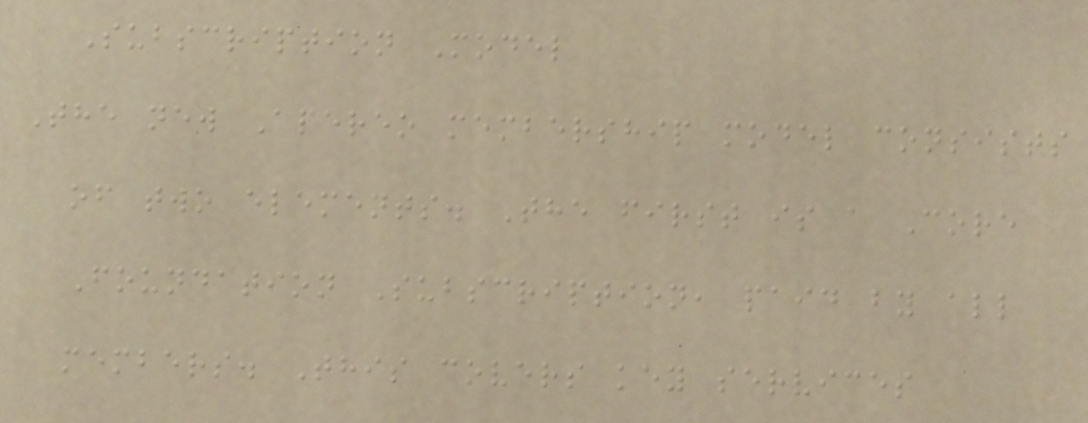Subscription Model
The new Apereo membership model consists
of two elements. The first is a Core
Foundation Subscription, paid by all
members. This covers key services
